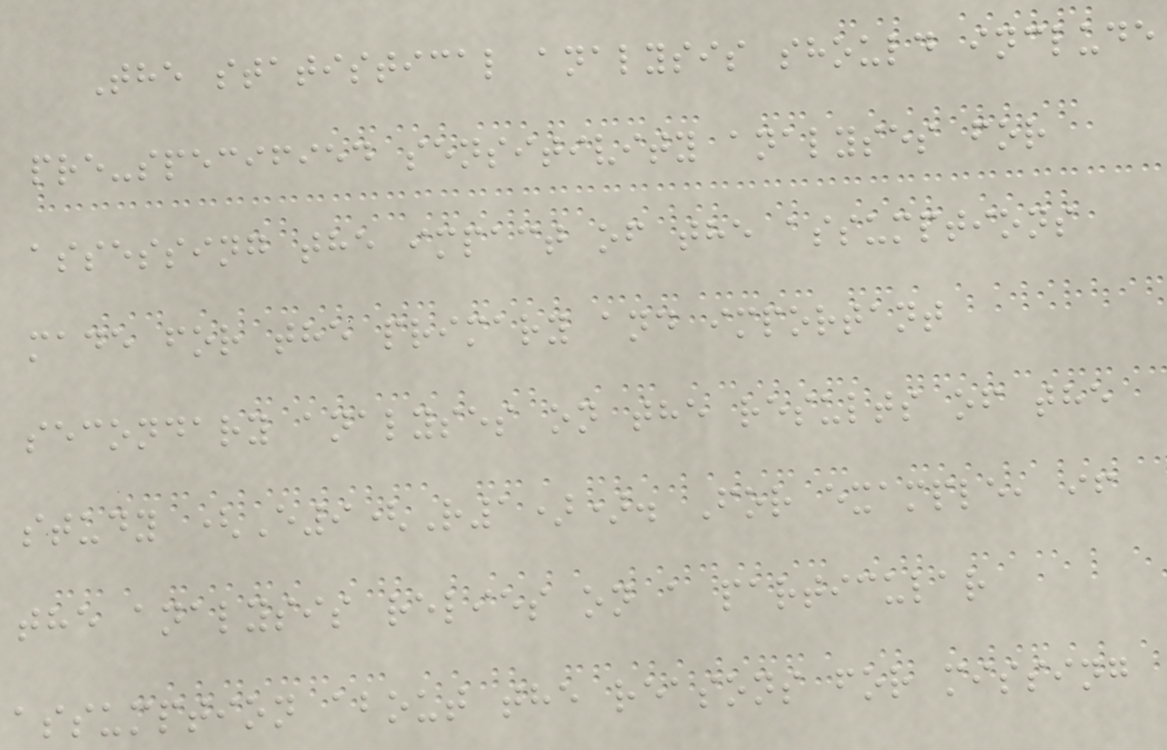The statistical analysis should include
pre-specified sensitivity analyses for
assessing the impact of the assumptions
made for the primary and important
secondary analyses on the results of the
study (E9(R1)). For example, if
the analysis relies on a particular
assumption about the reasons for missing
